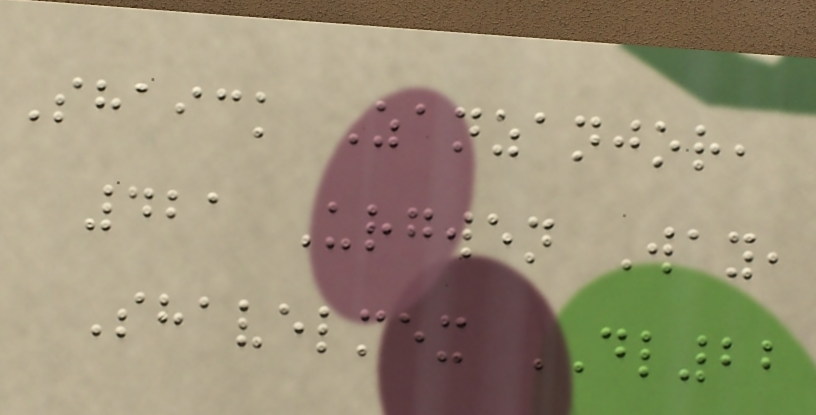Shaick Zanzanjor,
421 Urgwen Way,
Shavelmex DL22
